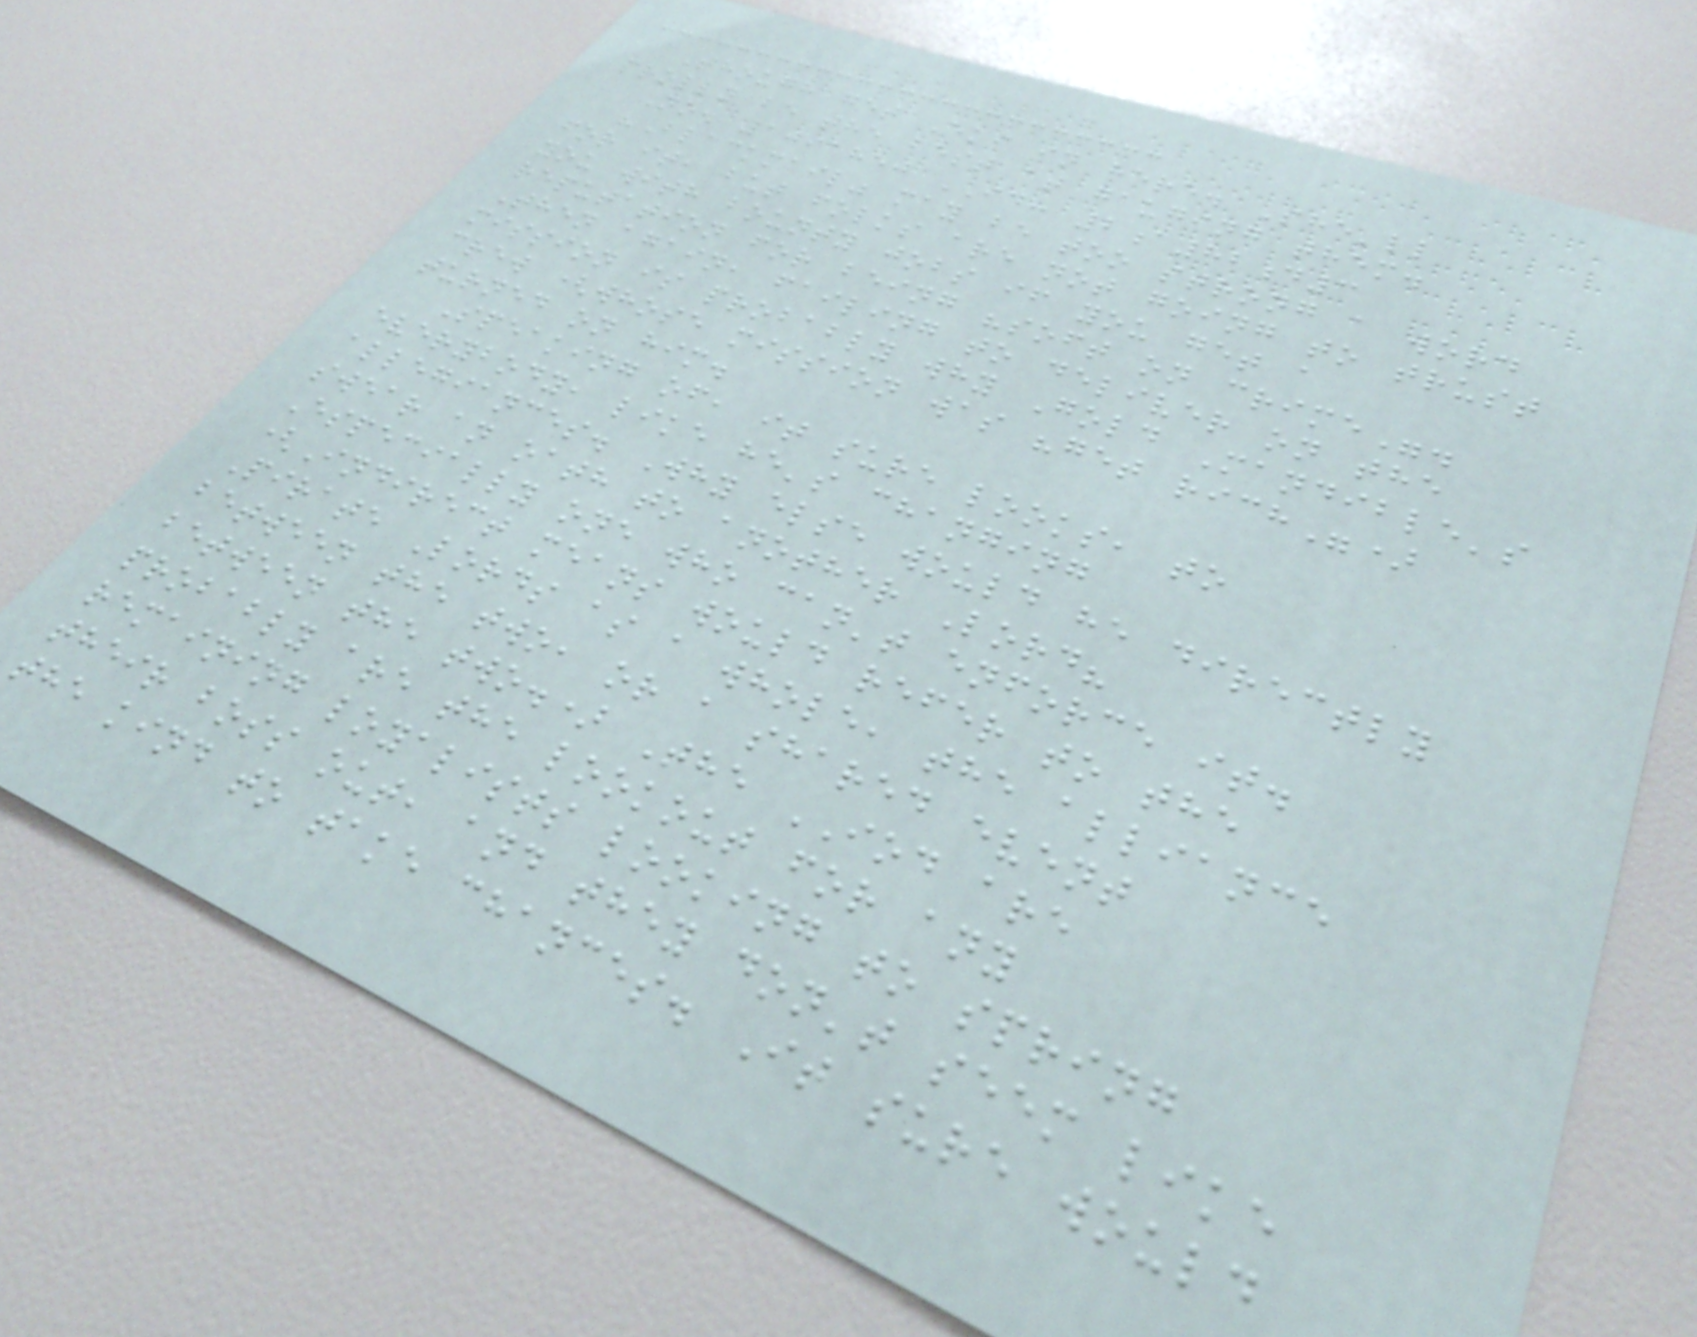Though get Eki in here. She'll
prolly be the best at gauging them.
No. 1091850 ID: 2a82d3
"Blackmail" may be too strong a word
for it, but folks are not going to trust
you with bounty jobs if you get a
reputation for being "soft on crime".
Then again, failing to deliver on the
mission is probably why Gold Mandible's
crew (whose mission was "get rich")
turned on him.
Speaking of, it sure looks, to
everybody, like he's changing
allegiances. Why else would he directly
swear an oath to another Lord?
Especially one who can't enforce it.
(Indirect means would refer to the
Pirate Lords as a whole, the alliance
between the two, or a shared event
between the two.) The IOD are
probably are the lookout for any
remaining loyalists looking to spring
their boss out, and they don't seem like
the kind to take chances. It sure would
